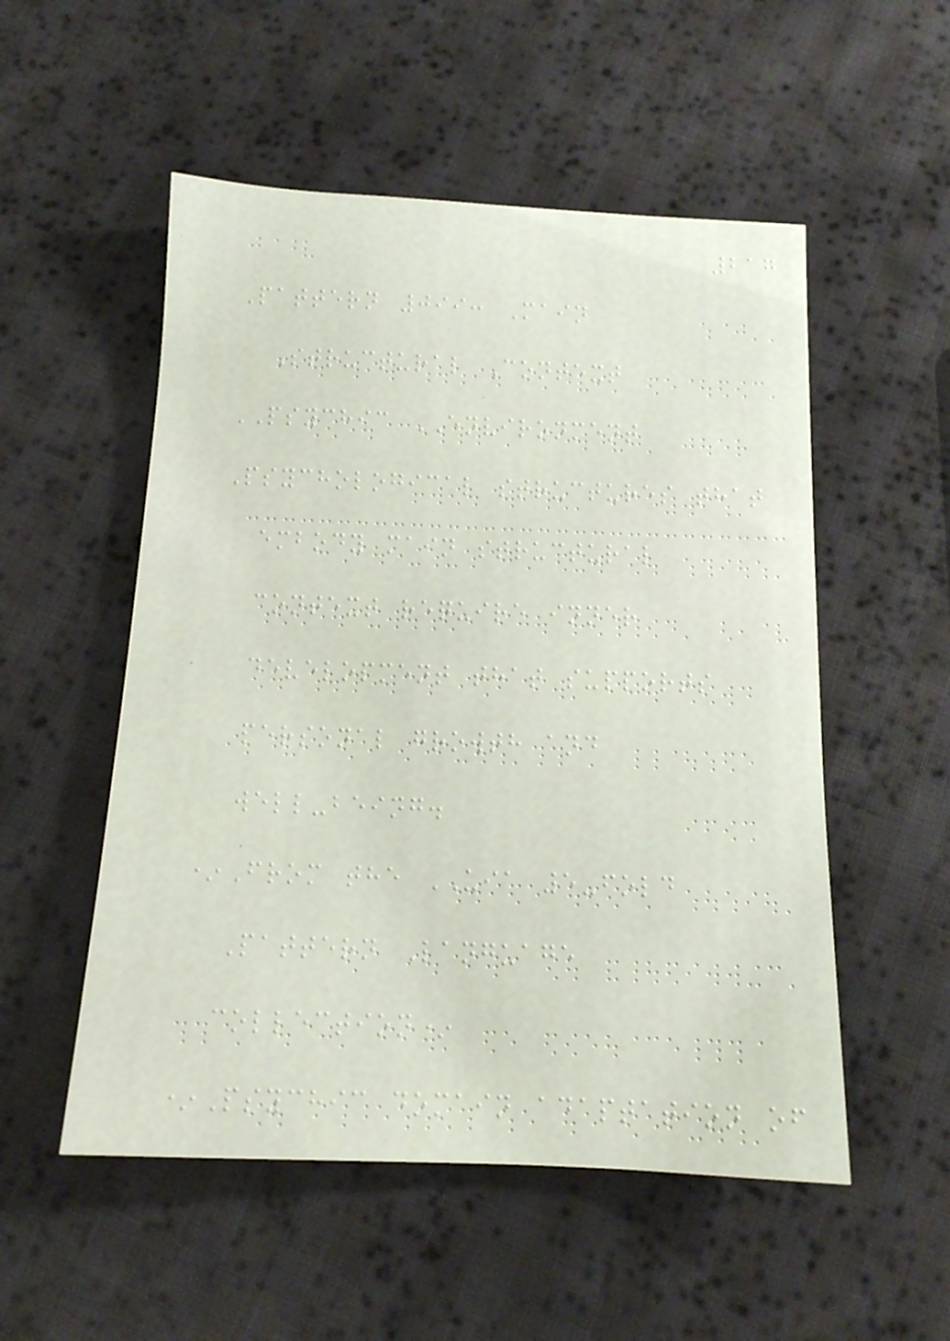217
Pattern 099: Main
Structural Context
PSYCHIC ENVIRONMENT
Psychological structures that
embody main structural
context require inner
development that supports
personal growth and
well-being.
*From the UIA 5-fold
Pattern Language
collection*
*Psychic domain adaptation of
